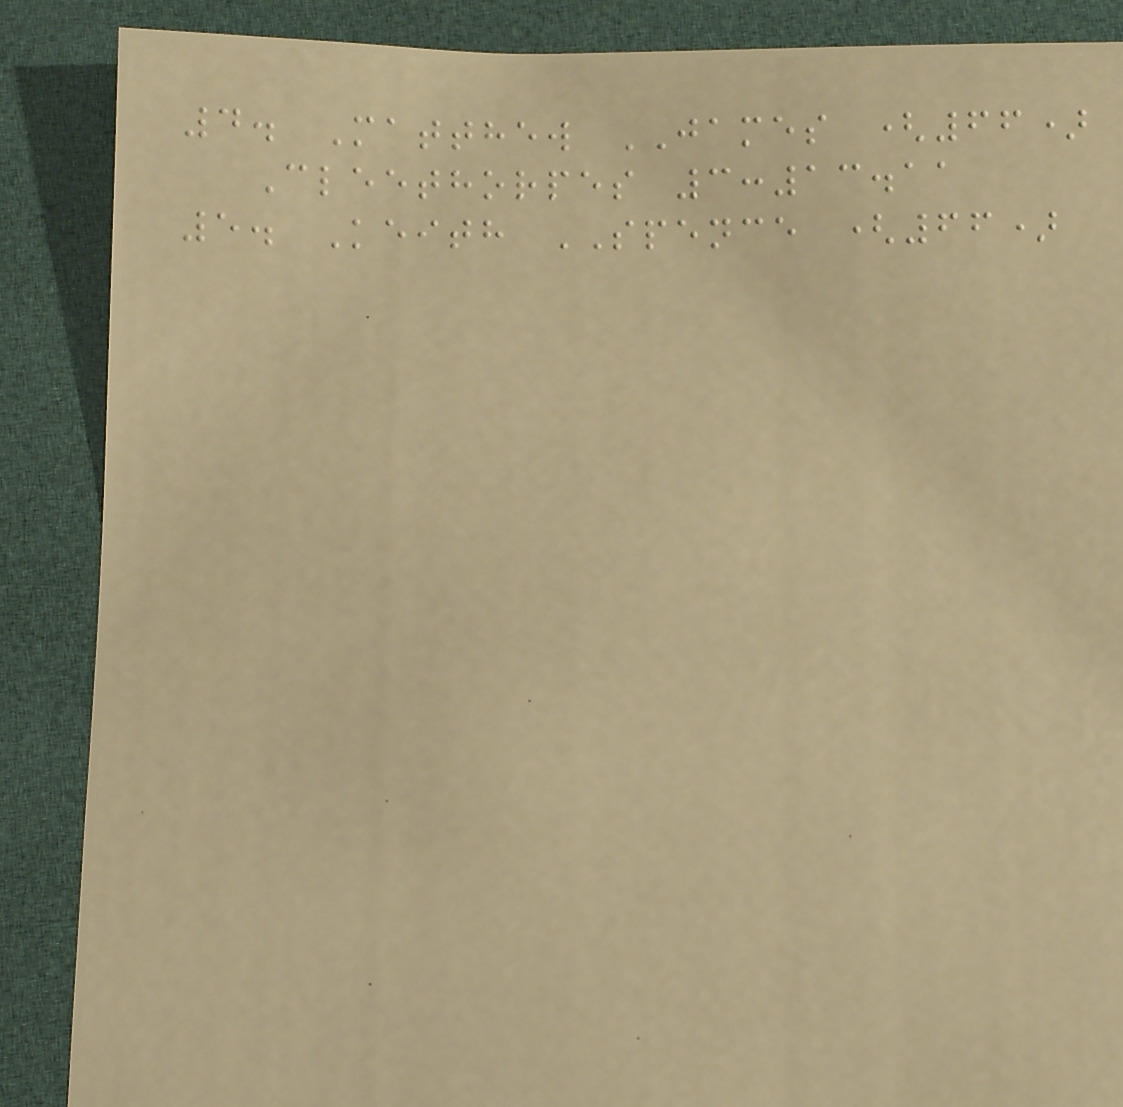4. Matthew JAMES (66)
Cleethorpes 3:13.11
5. Keith SPENCE (66)
